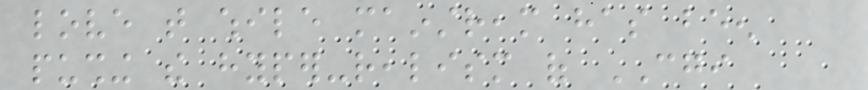love that while mainstream has been
pushing the hyper-realism of CGI
